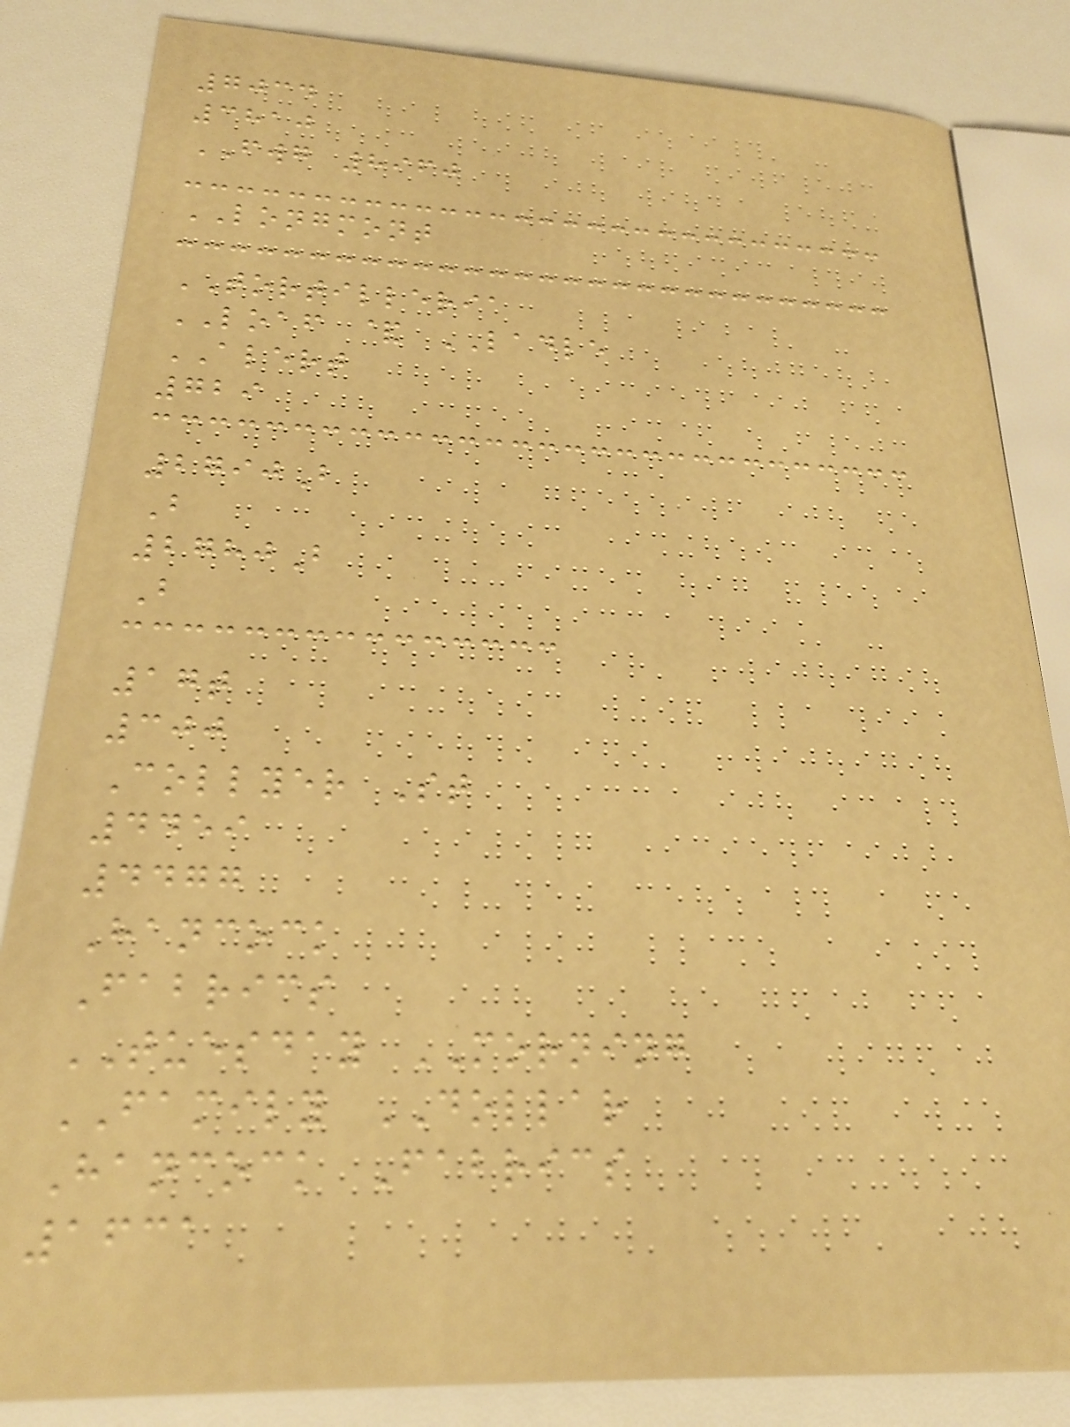7034
3810
FWG 8960
LONGMONT
TORTILLERIA
LOAF & LADLE
ALERT
729
2790B
B
2780B
B
17t
300
Collyer St
4459
4477
Hancock
Fabrics
TUESDAY MORNING
FAMILY DOLLAR
Hancock Fabrics
1631
